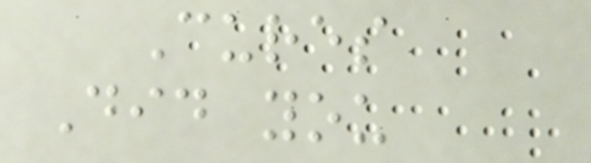Cures
Did you
